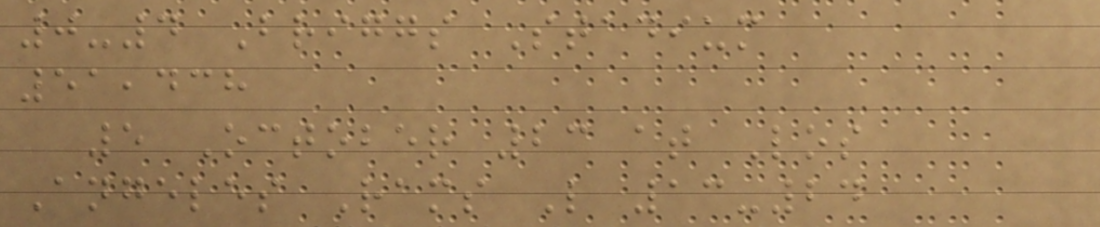0-4 Briggs Stadium
51,438
5 October 23 at Los
Angeles Rams L 13-24
